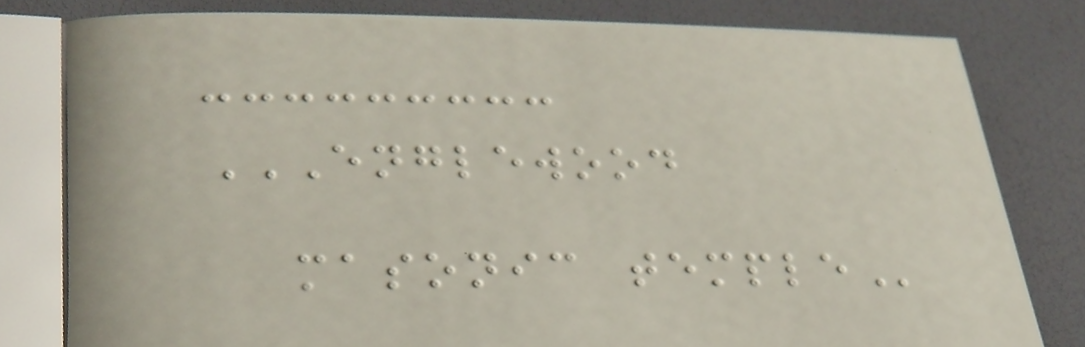ENGLEWOOD
MASONIC TEMPLE
